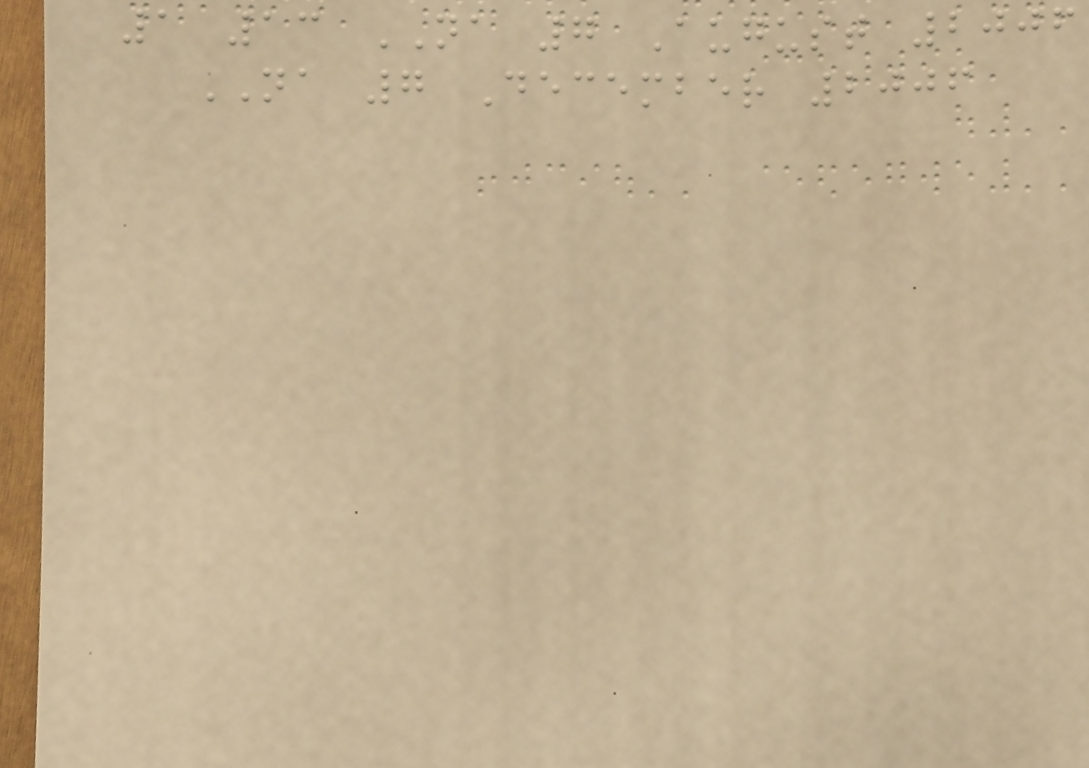1 13 NA 7 August 2006
NA 7 December 2006
